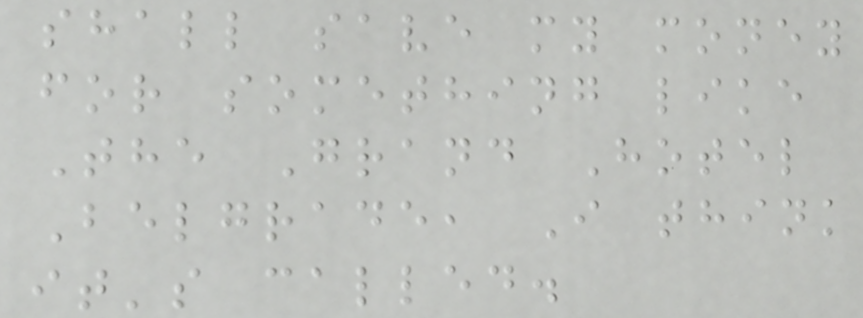shall save my money
for something like
The Grand Hotel
Belgrade, I think
it's called.
